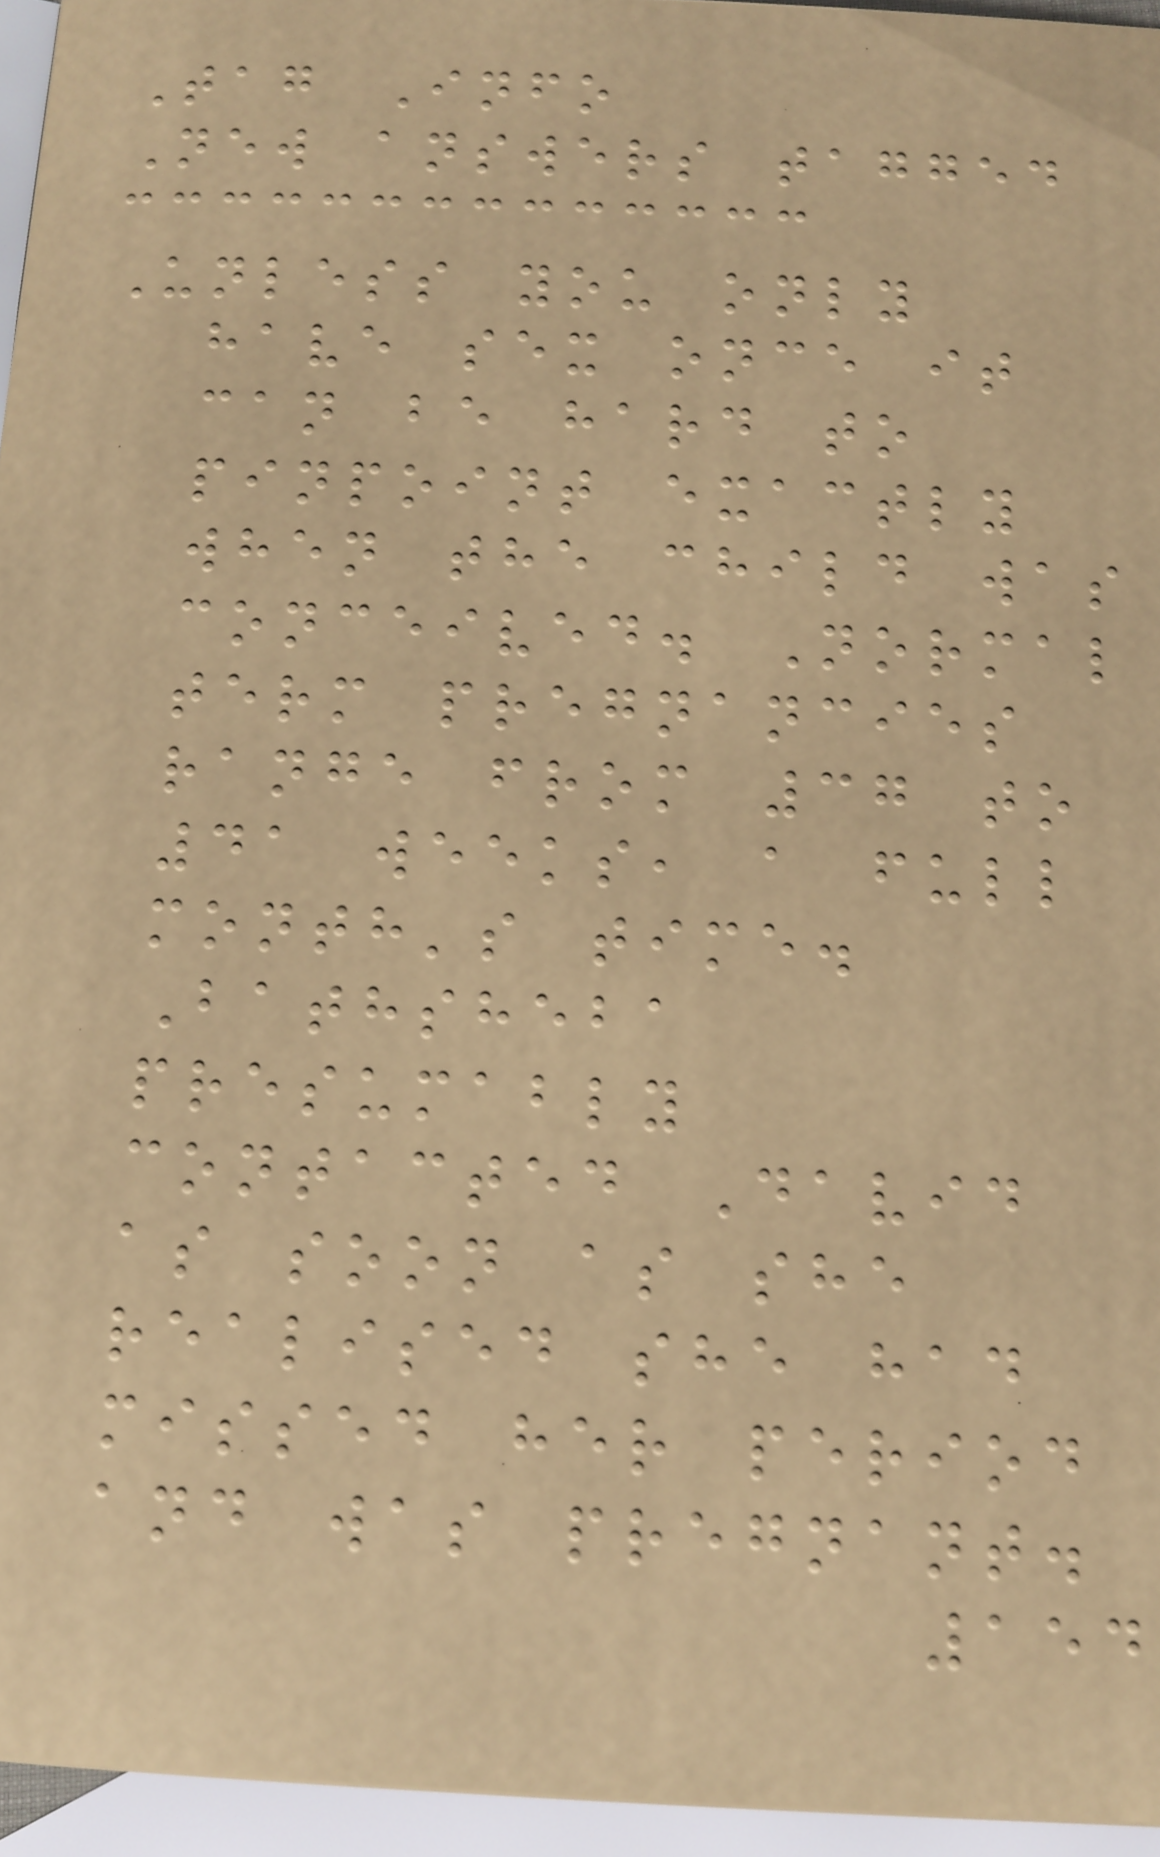Tag Info
New answers tagged
Unless you only
have sex once it
can be hard to
pinpoint exactly
when the child was
conceived. Normal
term pregnancies
range from 37 to
41 weeks, a full
month's time.
Bathsheba
presumably
contacted David
as soon as she
realised she had
missed her period
and was pregnant.
154
